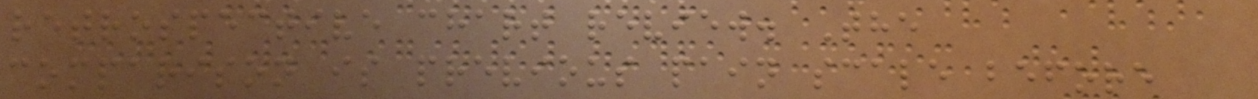retrospective chart review. The
comparison is previous pain scale before
